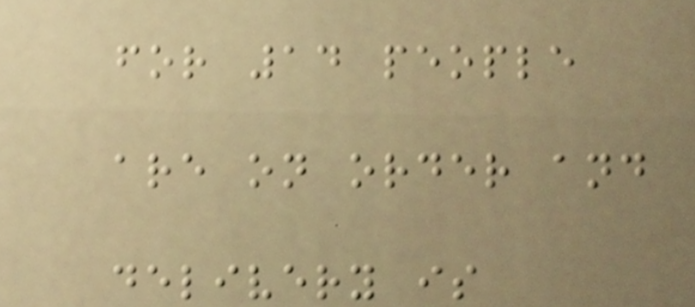for 14 people
are on order and
delivery is
